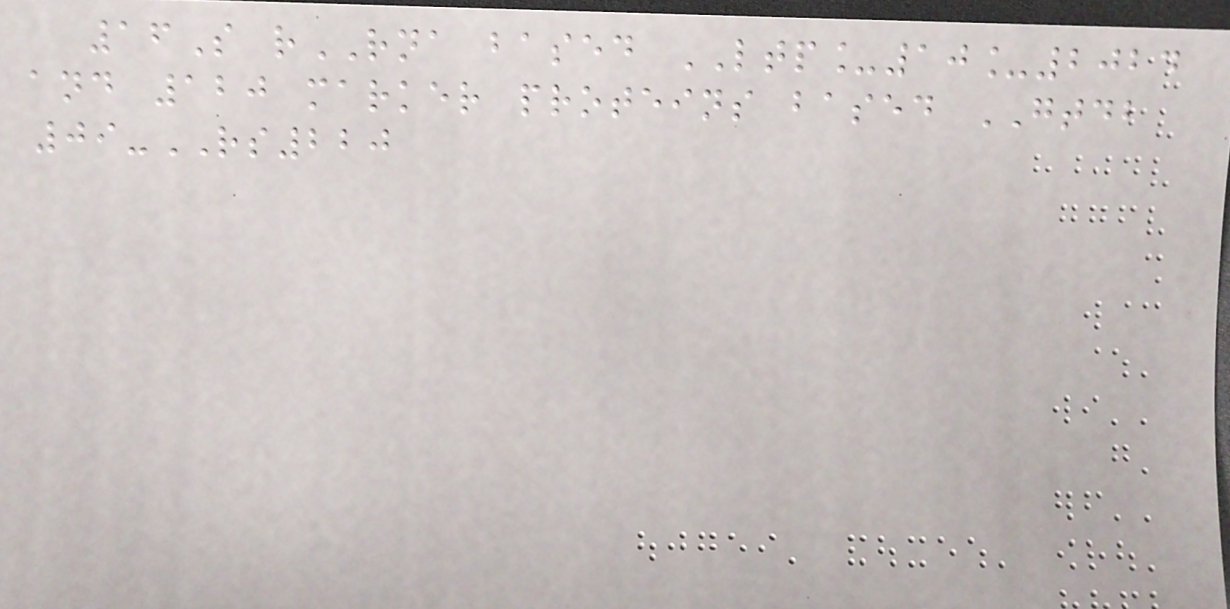16S rRNA based LTP_10_2024
and 120 marker proteins based GTDB
09-RS220
